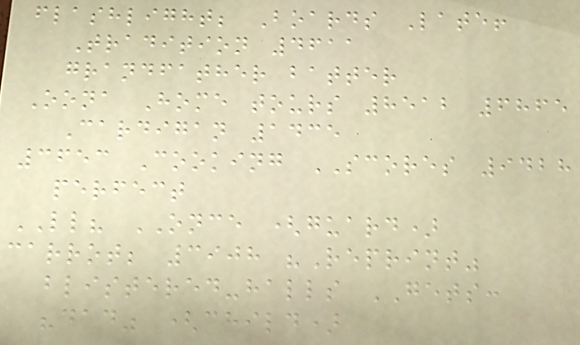flashlight; Boards Late!
Tradition 4611
grandfather batter
Oona Home tours 8512 6865
Cardigan 1435
3653 Cooking SCORES 9428
perfect
LL? ONCE (guard)
carrot; 3908 "Reprint"
blistered-halls GETS:
"dad" (child)
